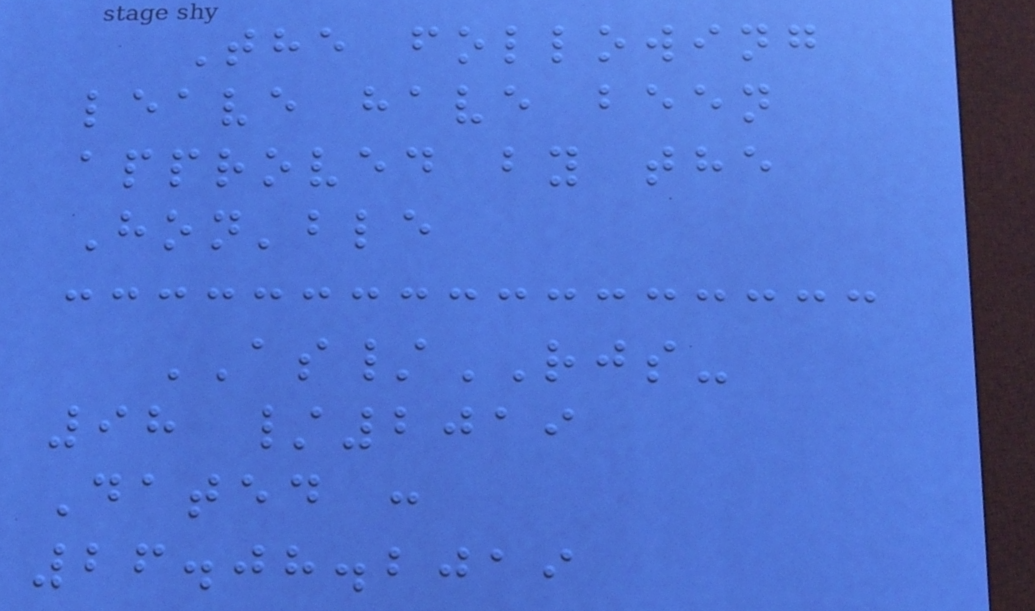The following
leave have been
approved by the
Hon'ble
AS/RJS-
98 /2019
Dated :
26.08.2019
